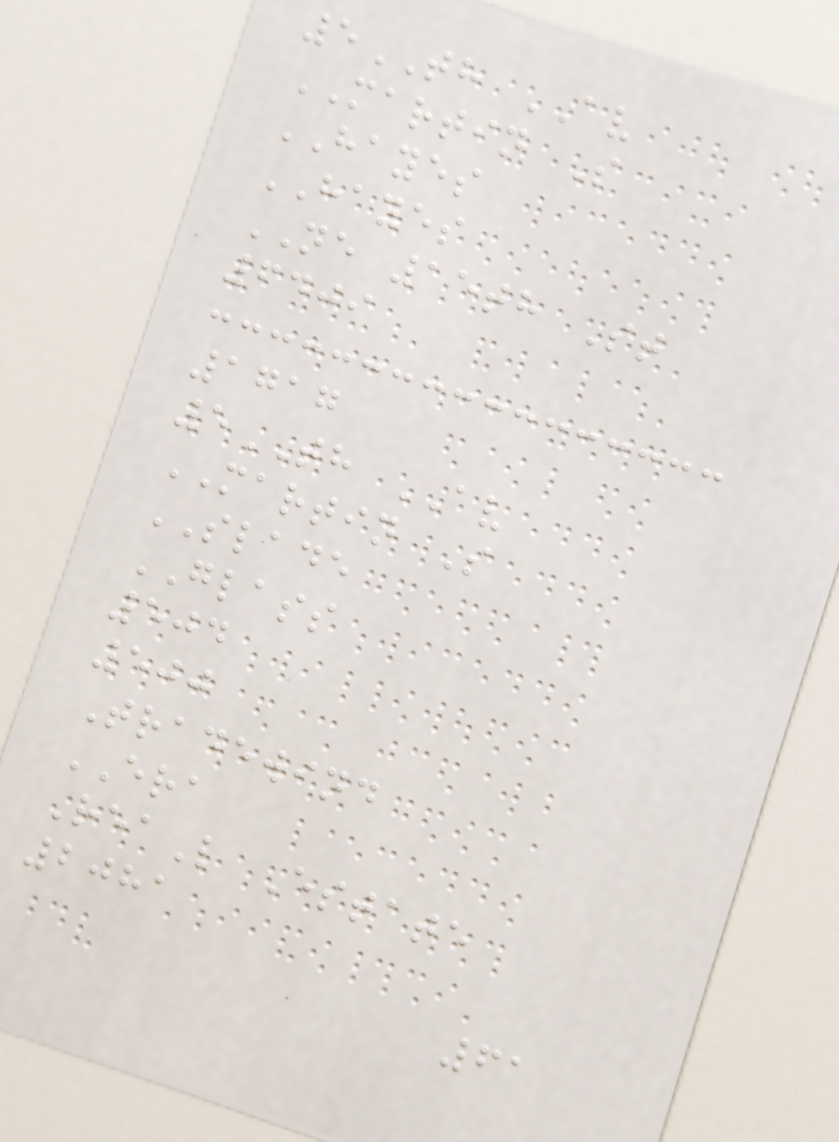5TH AV
MARTIN S
HAYES
HAYES
NE 15th St
6409
1717
5TH AV
MARTIN S
SLADE
GLASS
504
500
Tradewind
ERA
ReaL Estate
2081
61
